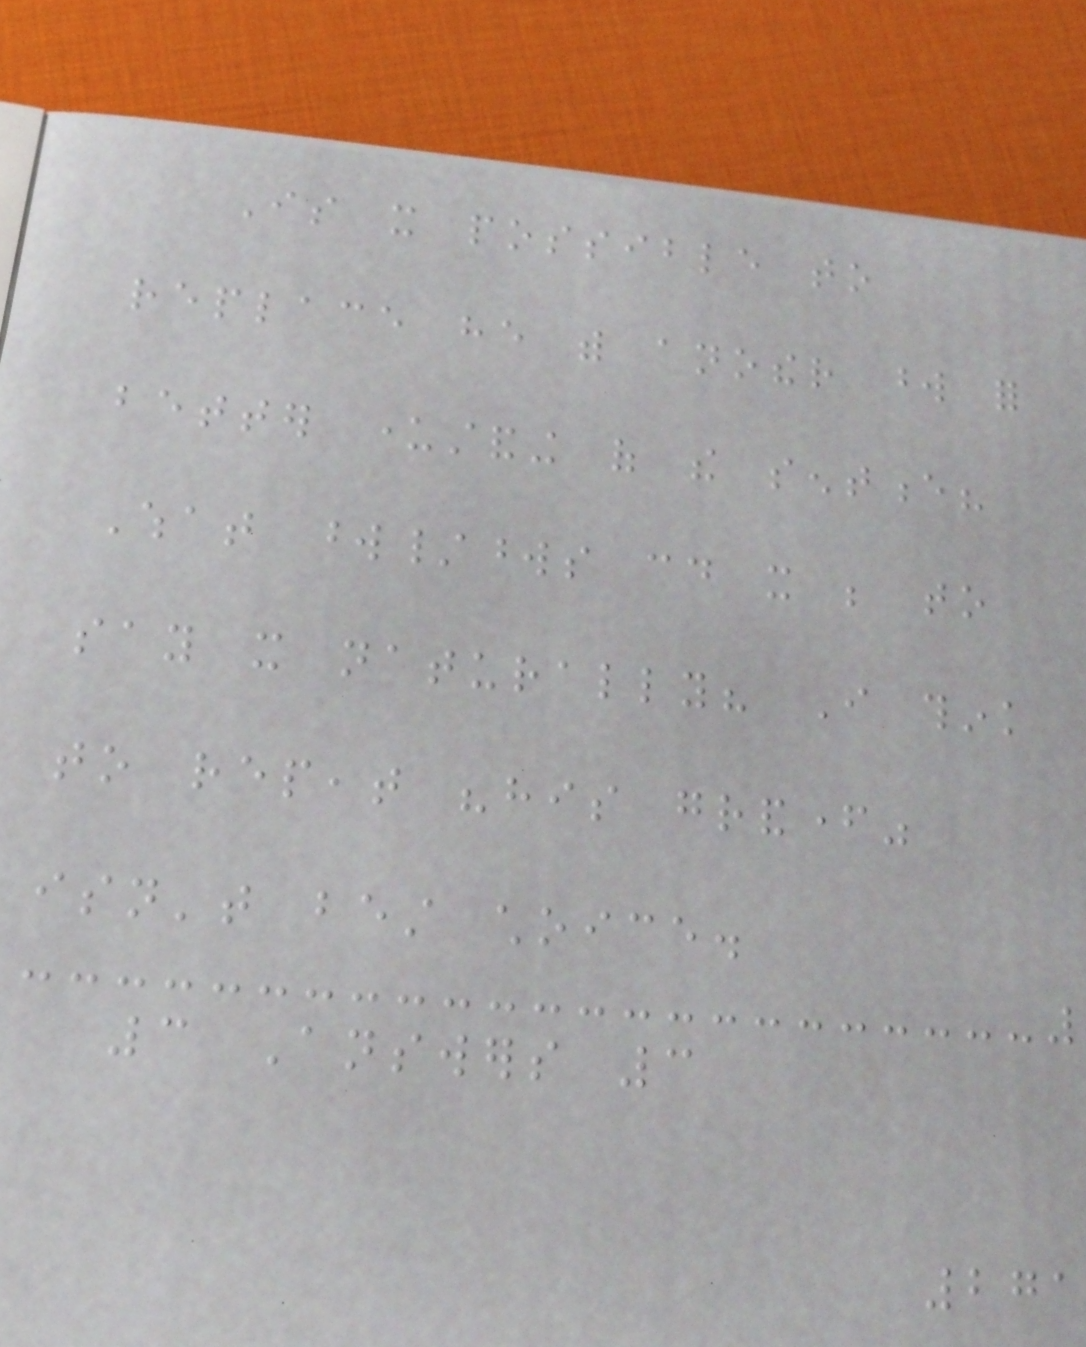Is it possible to
replace he with another word for
better understanding of the sentence?
What word/words could it be to
say it naturally? I think
to repeat "his grandfather"
isn't best choice.
3 Answers 3
271
